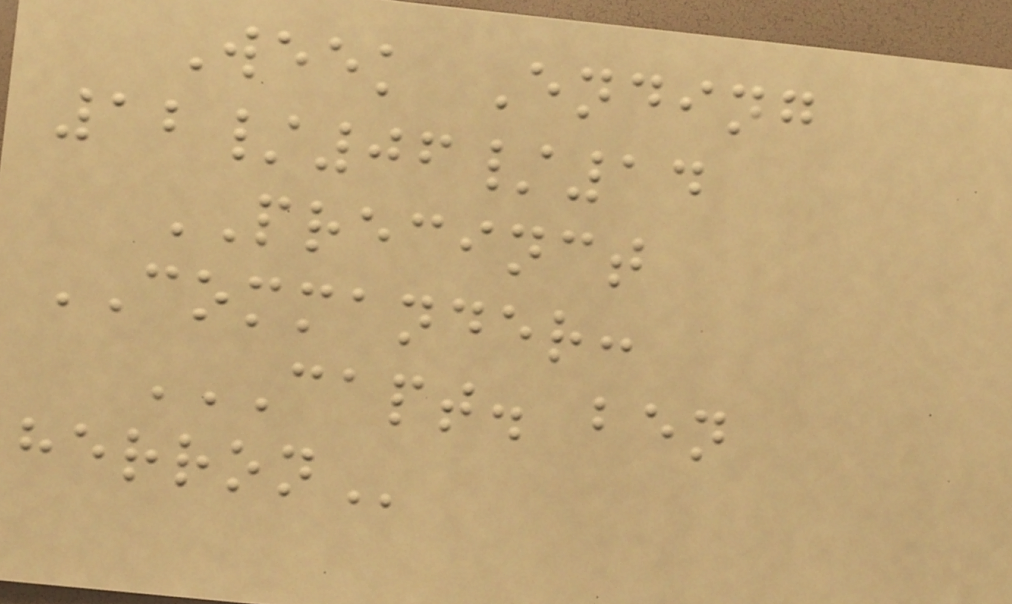Week Ending
12/06/14
PRECINCT
COMMANDER:
CAPT. BEN
HERRON
